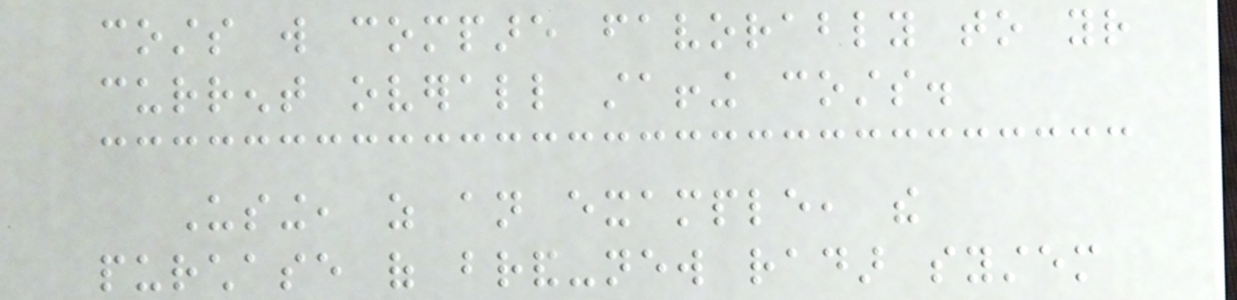costs will compare favorably to your
current overall staffing costs.
Using, as an example, the
purchase of brand-new radar system
